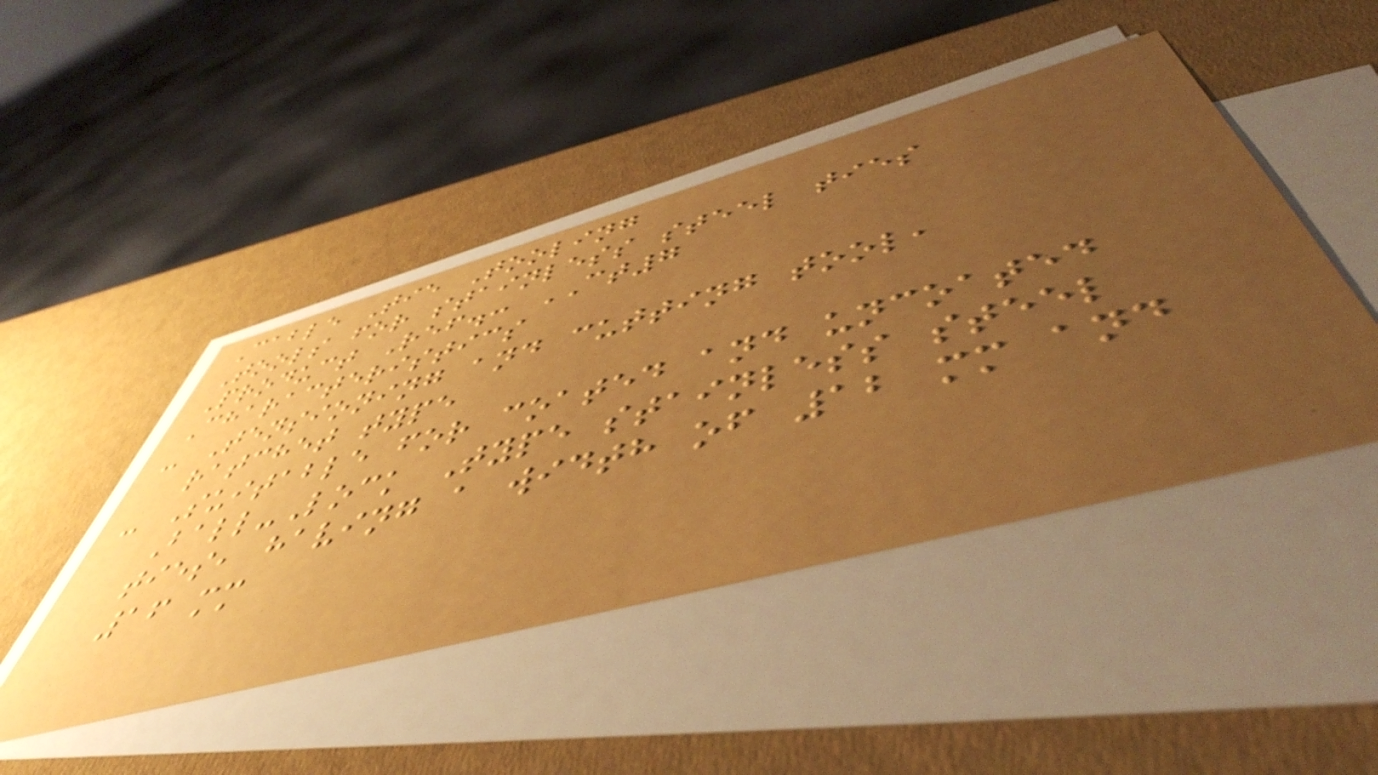Cable Tie Tooling
Tools for stainless steel ties
Product Ref.: CT7
Characteristics
- Tensioning and cutting tool,
ratchet type
- Suitable for coated and uncoated
Ball-Lock Type stainless steel
ties, having a width of 12 mm and
16 mm
